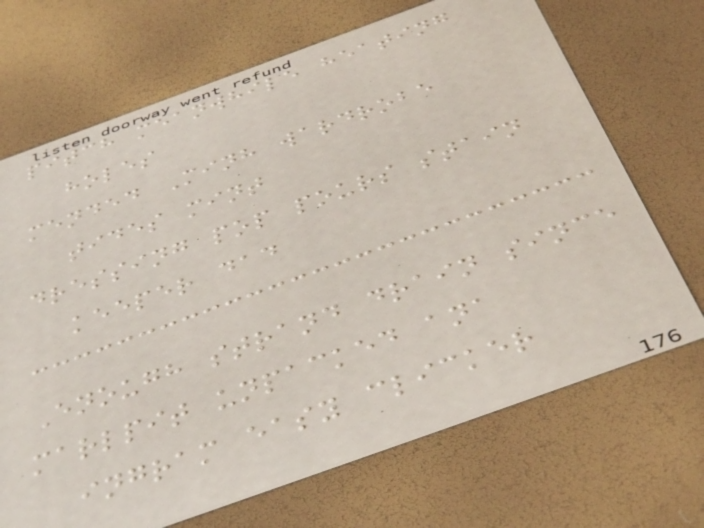pitch meanwhile heating
holes
mended Minh wardrobe
tides mint
dressing pop pours stain
keeper dad
Enough strand drain since
marlpit unpacked ana
ingram easy clicker
